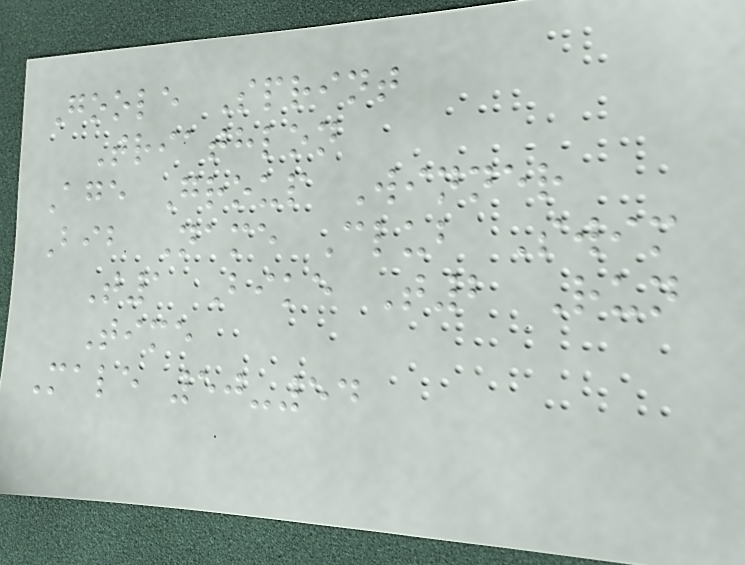Goole Sprint
Triathlon
Age Group Winner
Bib Name Club Swim
T1 Bike T2 Run
Time
Male 50-54
